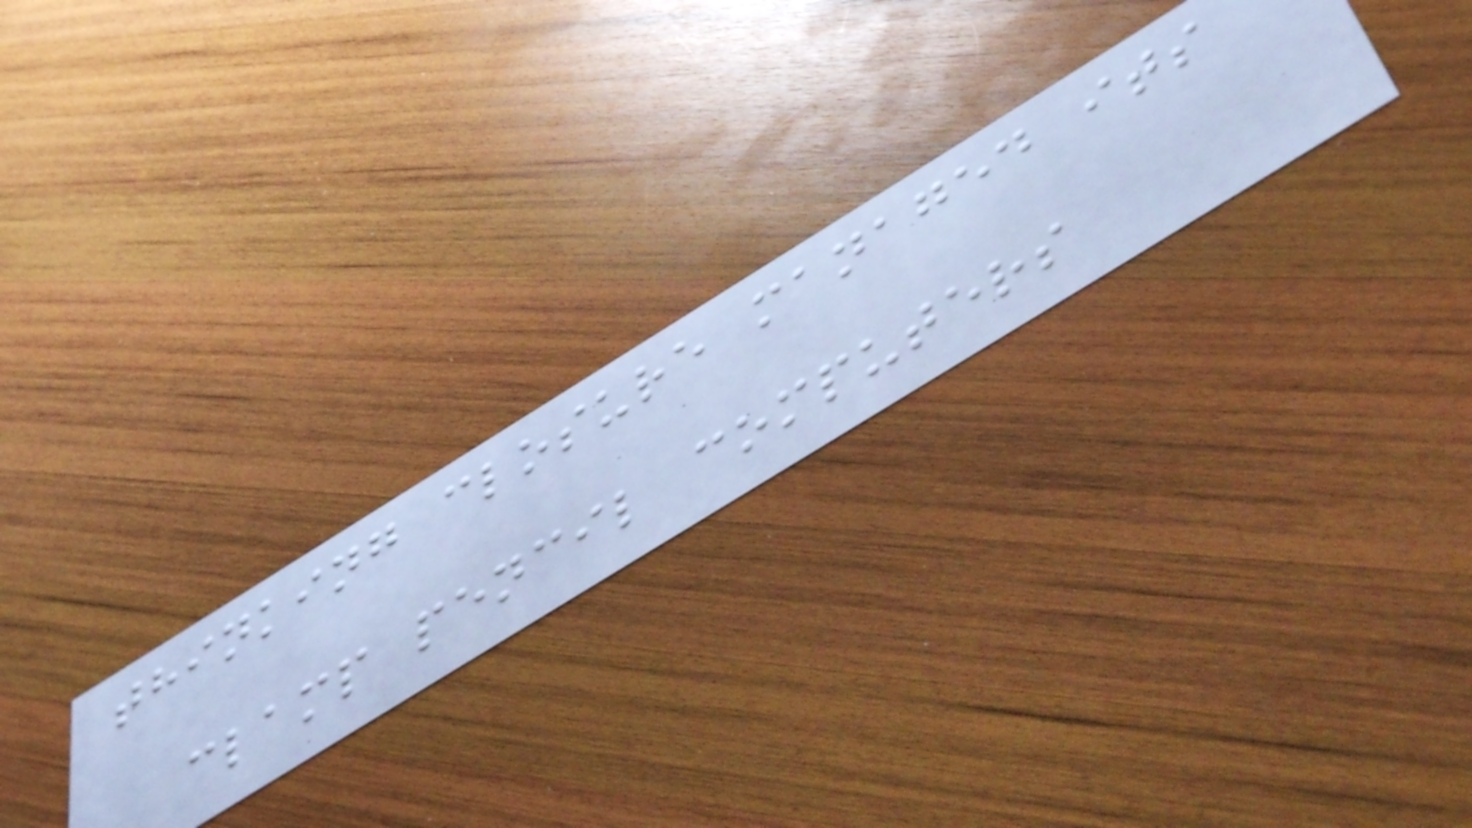thinking closure managed its
clamp pencil computers
